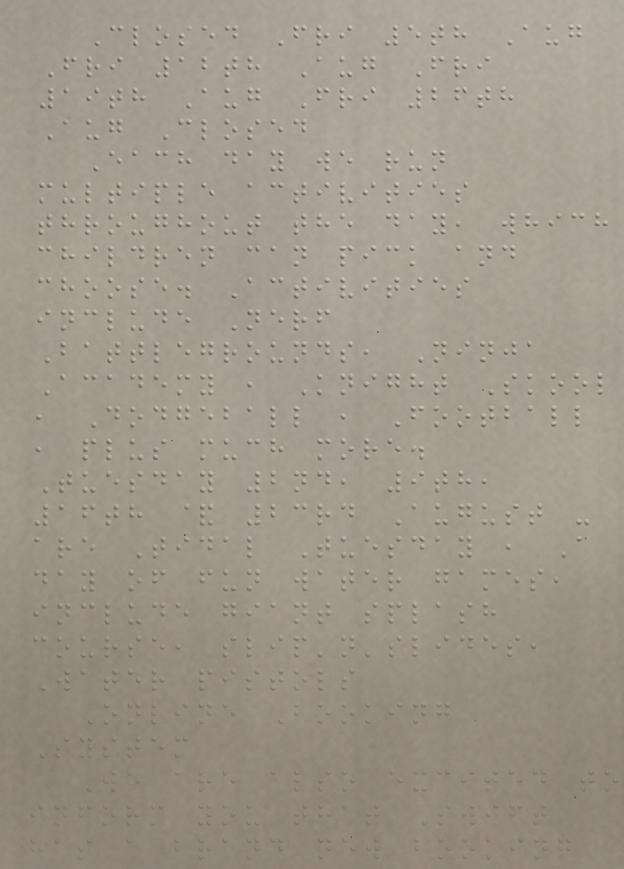Closed Fri 5th Aug
Fri 12th Aug Fri
19th Aug Fri 26th
Aug Closed
Each day we run
multiple activities
throughout the day, which
children can pick and
choose. Activities
include Nerf
Battlegrounds, Ninja
Academy , Knight Skool
, Dodgeball , Football
, plus much more.
Tuesday 2nd, 9th,
16th & 23rd August -
are Tidal Tuesday , A
day of fun water games,
include giant splash
course, slip'n'slides,
Water pistols
Online Booking
System
We are also excited to
inform you that Swift
has a brand new booking
